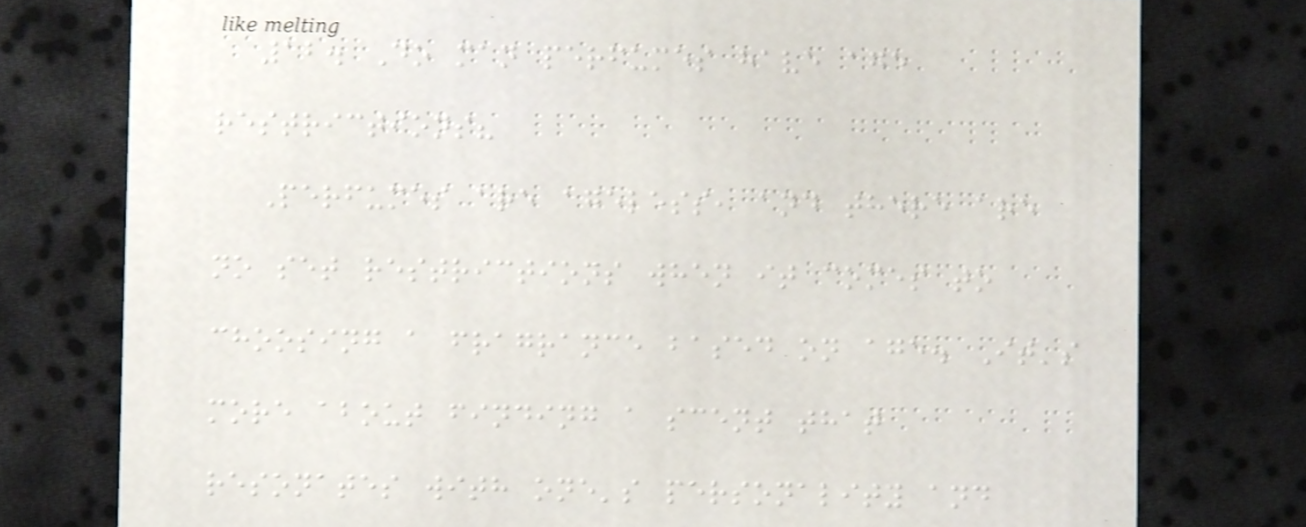12. Do man perfumes have age
restrictions?
Perfumes are ageless, and there are
no set restrictions when it comes to
choosing a fragrance based on age. It's
more about finding a scent that
resonates with one's personality and
